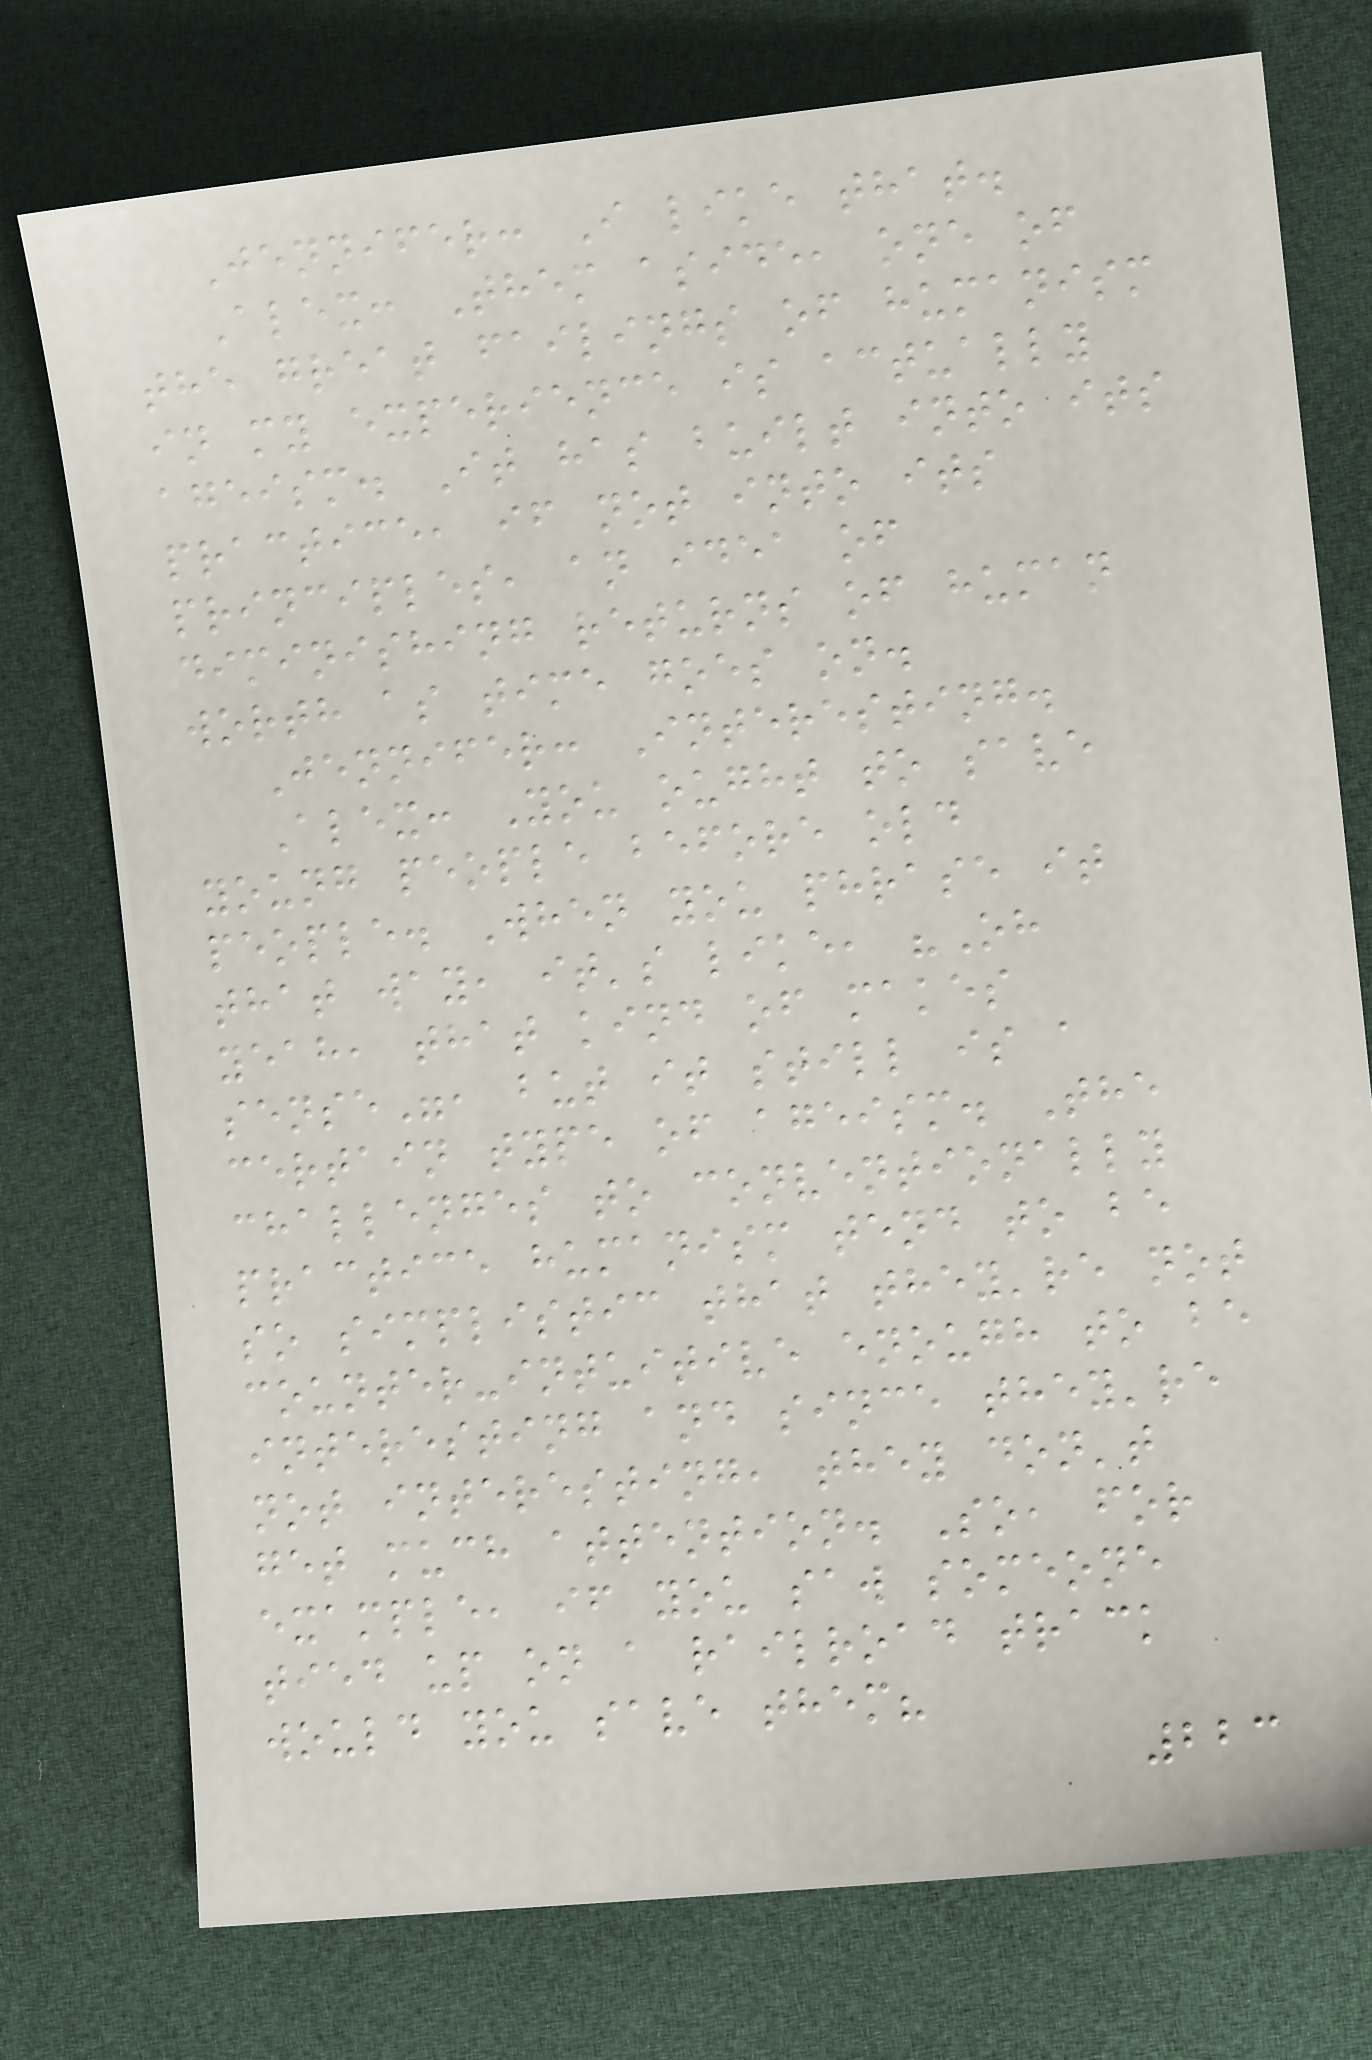Jennifer: I like that.
Alex: Them aside, one of
the great failings of humanism
in my experience is actually
ageism. It has built into its
practice, if not into its
principles, an idea of
diminishing returns of human
worth as time goes on.
Jennifer: Interesting.
Alex: You ought to save
young people before old
people. When you phrase it
that way, it's like, "Oh
yeah, that kind of makes
sense", but it still is a
certain type of ageism. The
challenges to conventionally
practice humanism tend to be
so simplistic that they're not
counter-intuitive enough to be
interesting and since they're
not interesting, they don't
get much attention. So, for
example, if you saw someone
tied up on a railroad track
would you save them?
223
